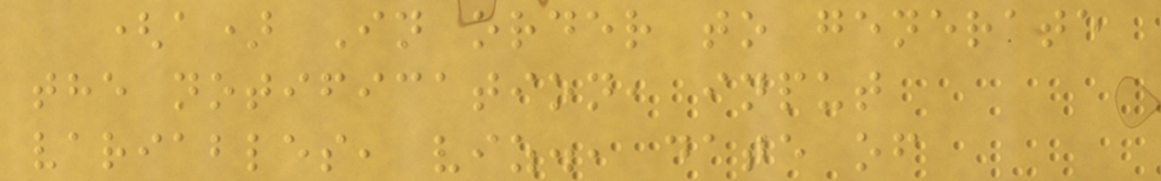(a) In order to generate
the notification, input
variables, viz., date of
